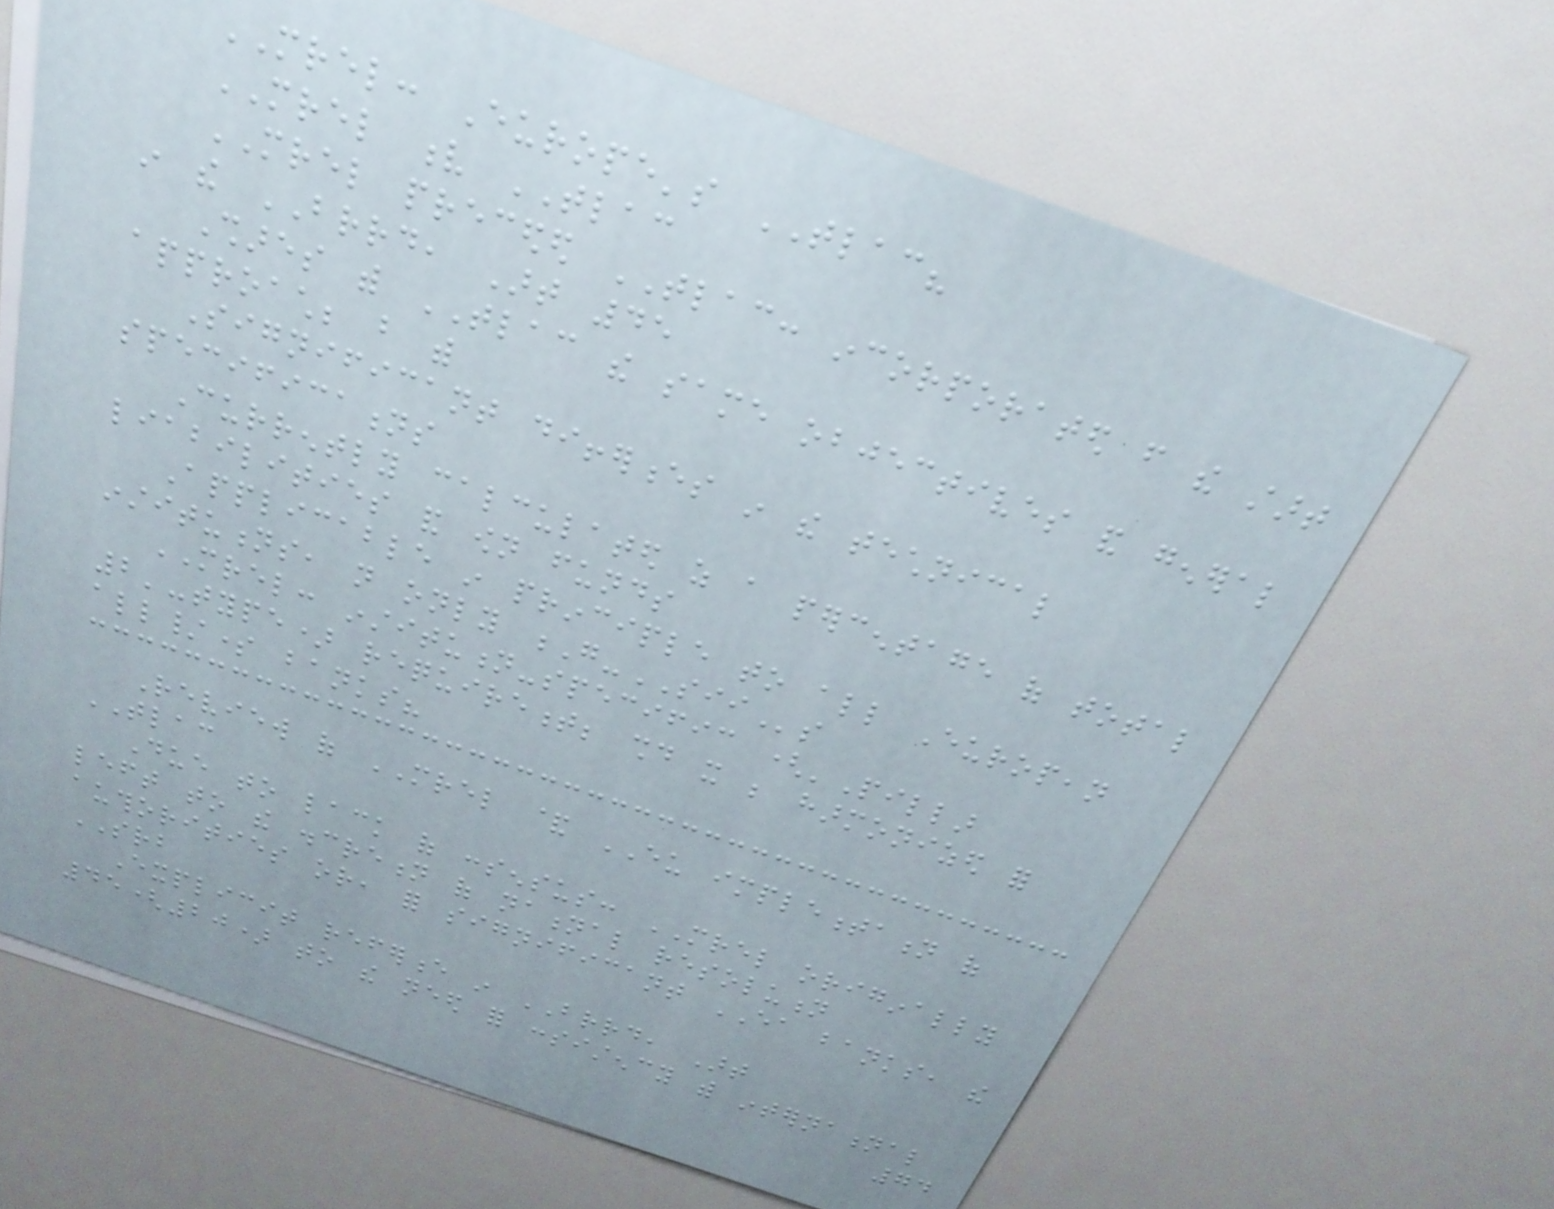MREL: Europe's TLAC?
MREL v TLAC
MREL preceded TLAC: incorporated from the start
in the BRRD, Art 45
Shares with TLAC the same objectives and general
approach; but with
Significant differences in the technical
specifications
Currently calculated as a percentage of total
liabilities and own funds
Applicable in principle to all European
institutions, not only G-SIIs
MREL: institution-specific ('Pillar
2'-type) requirement; should it be harmonized for
all/some banks?
Review of MREL & EU implementation of
TLAC
Due to lack of consensus: MREL originally
left to the discretion of national resolution
authorities or, for significant EA banks, the
SRB
Explicit reference in BRRD, Art
45(20) to the need for consistency with international
74
